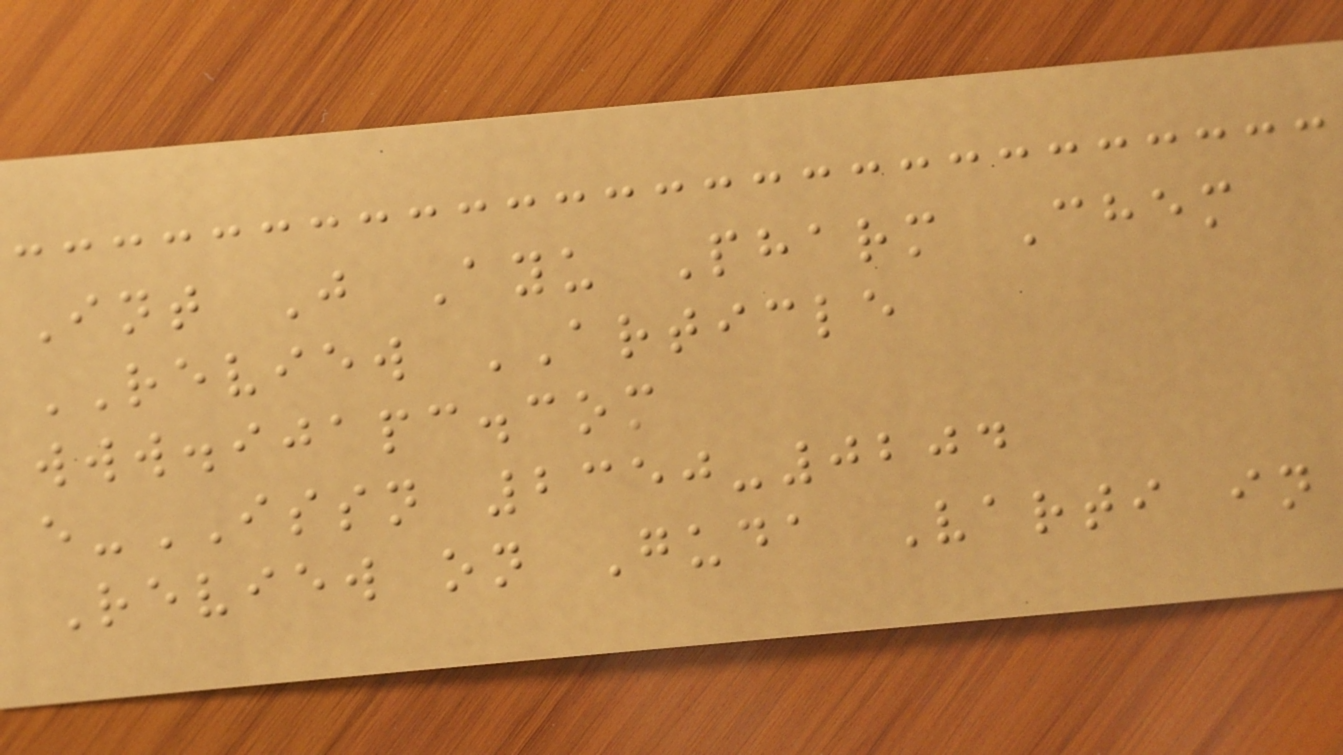Int J Ayu Pharm Chem
REVIEW ARTICLE
www.ijapc.com
e-ISSN 2350-0204
Review on Guda Varti in
